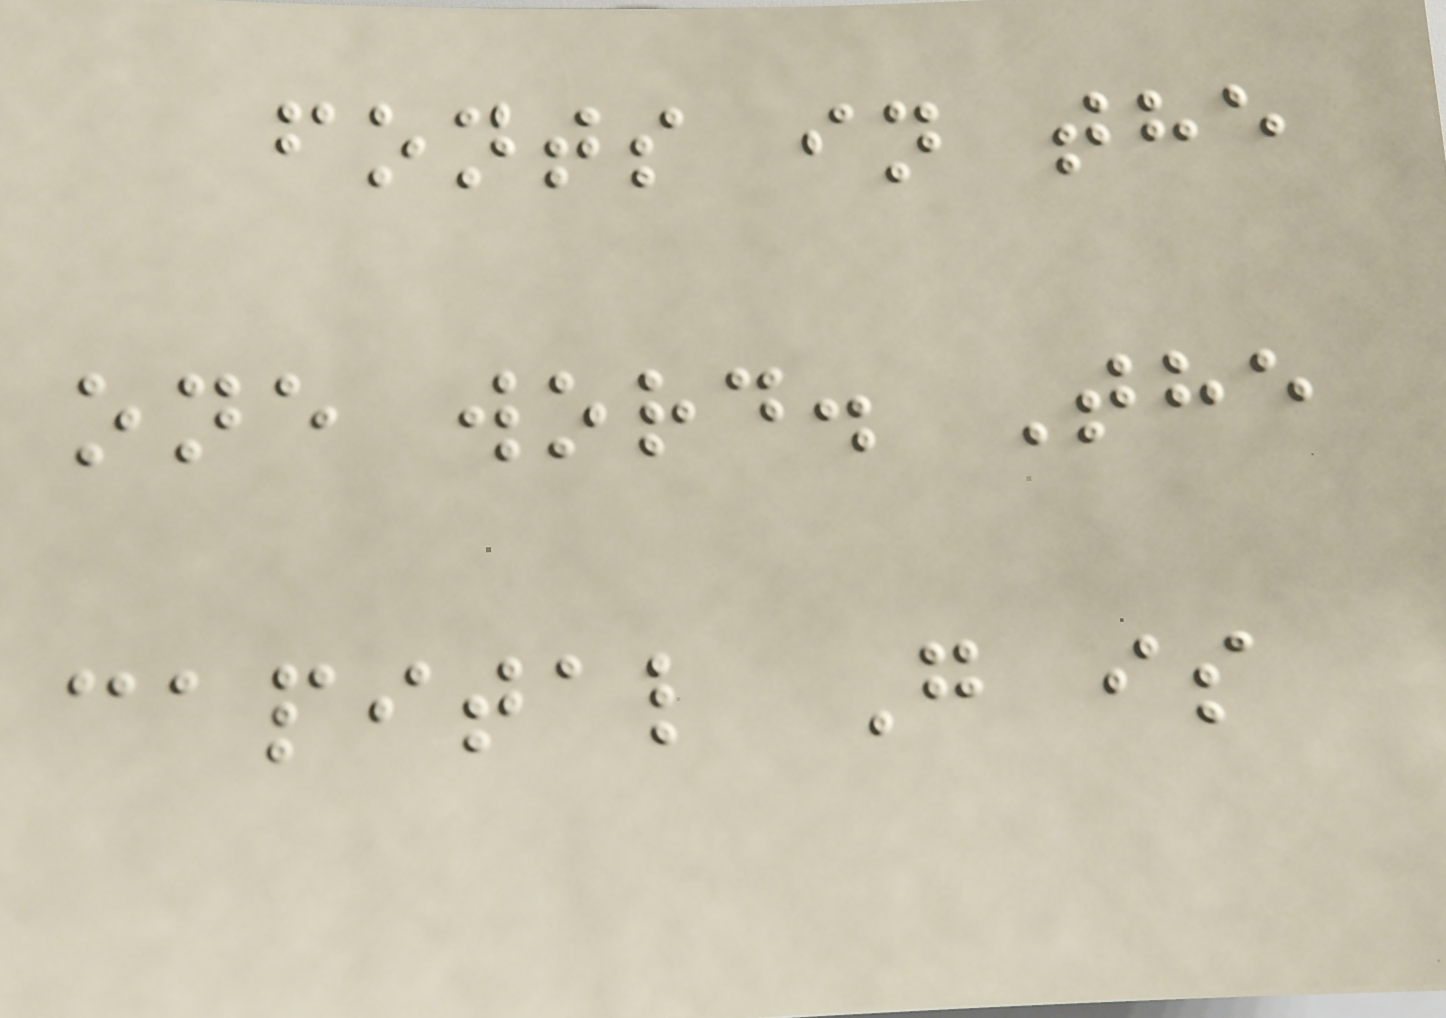fonts in the
one word. The
capital G is
